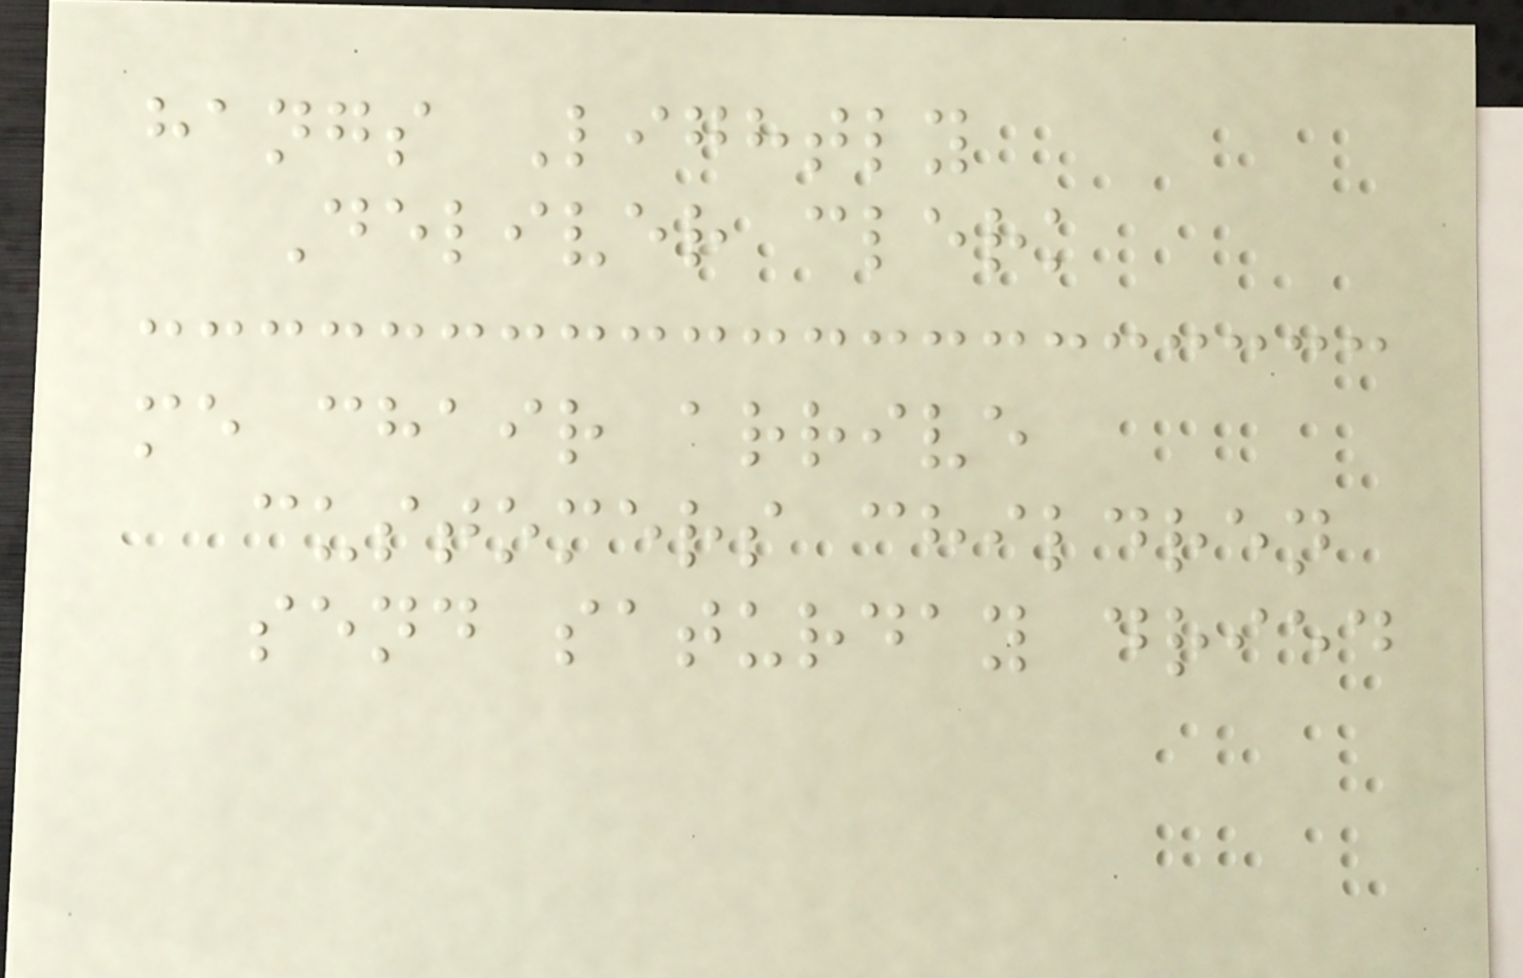hangs Lightly
Deliver clerk
me chair arrive
customers children
send saturday dried
